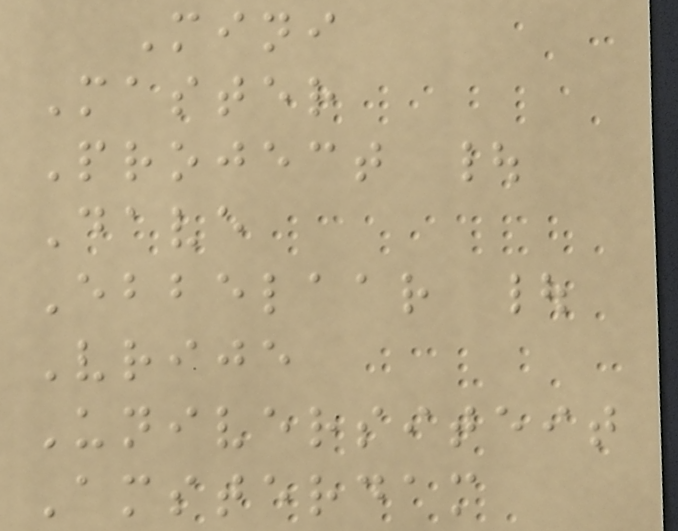Mini
Master
Project |
Dave
Ebbelaar |
Vrije
Universiteit
Amsterdam
